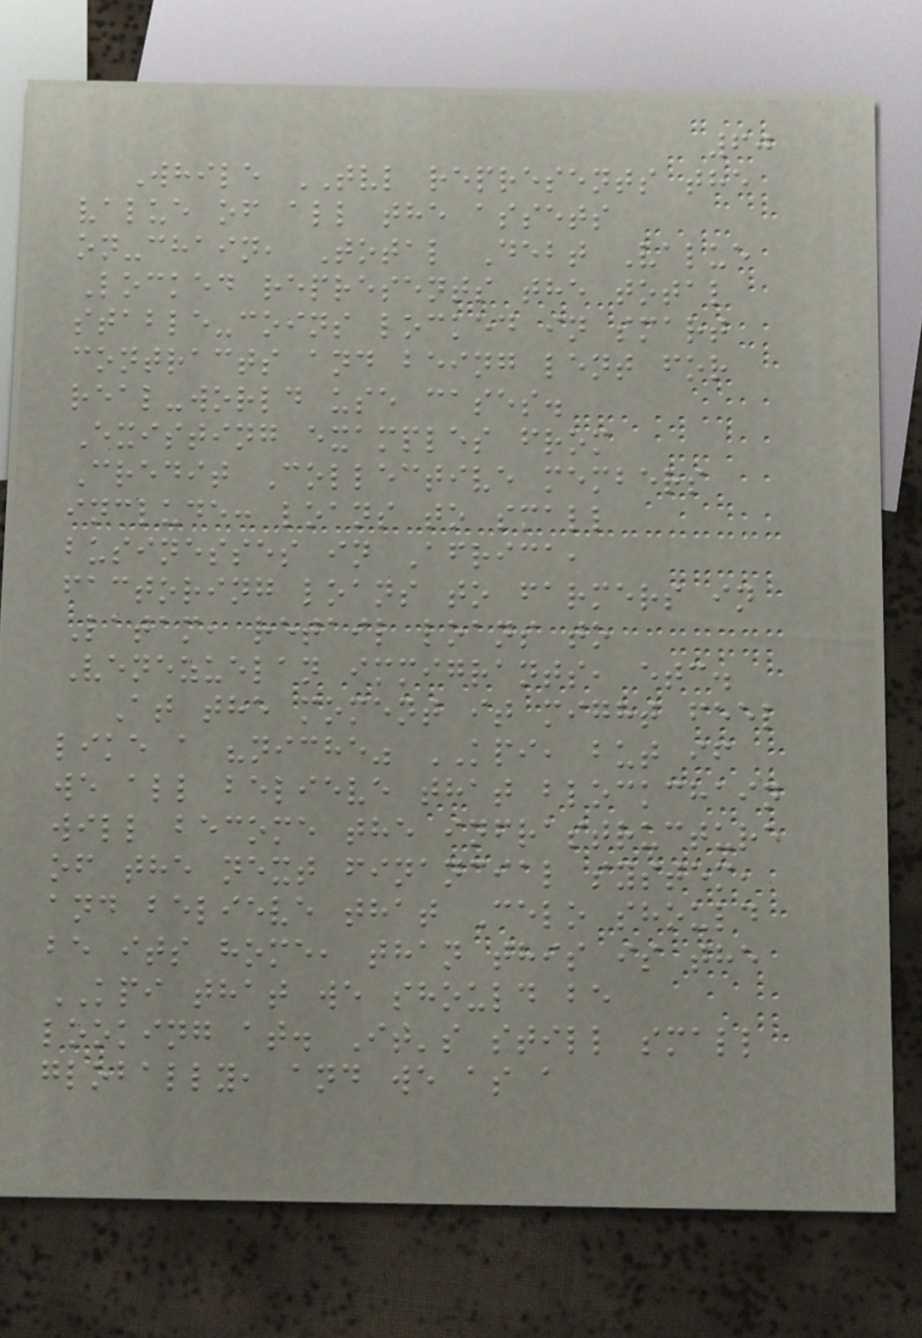60
While TVL represents the
value of all the assets
on-chain, Total Debt Value
Locked represents the total
stable-coins locked in smart
contracts and being lent for
real-world use cases.
Existing examples from
Credit Collective members
include: loans to small
businesses in Africa,
factoring loans to farmers in
Latam, retail loans to
Venezuelan immigrants, etc.
At the moment it might feel
like a "niche" KPI, but if
we all believe that blockchain
will become the infrastructure
of the next financial system,
and believe that Celo should
be its home, than this is the
KPI that we should be
looking at. It's still small
globally, and we as a
